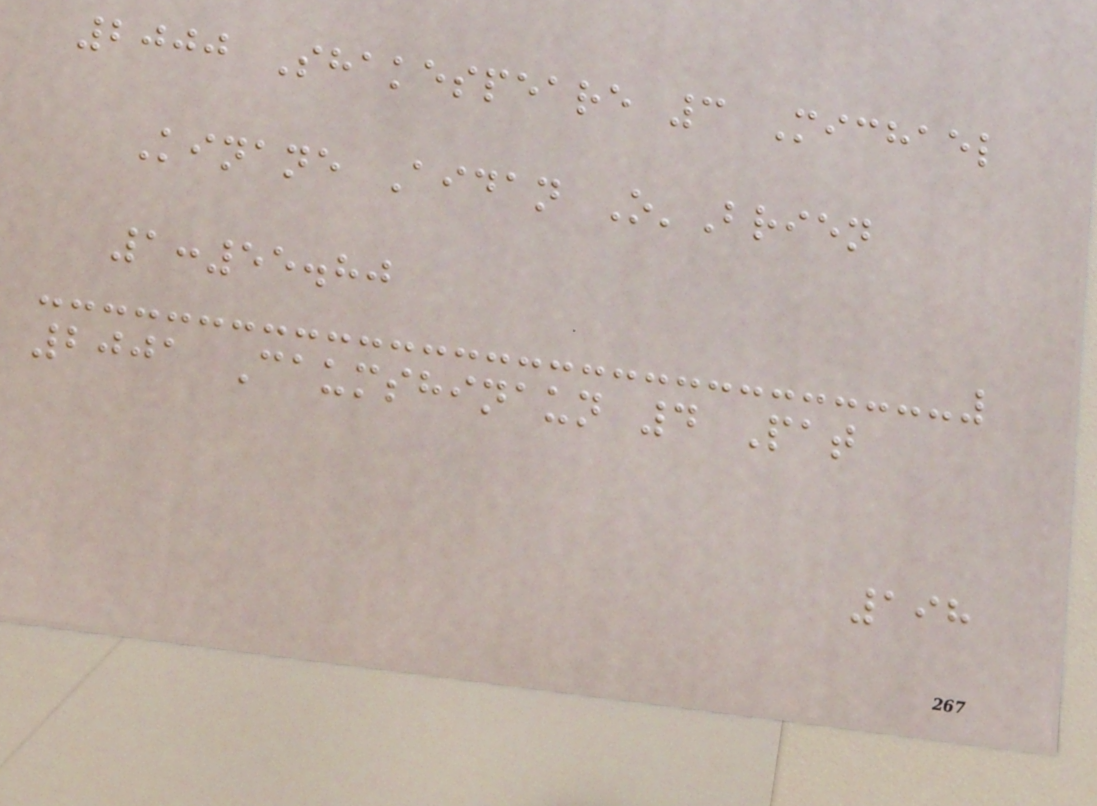2000 Shakespeare 3 Michael
Kinane Aidan O'Brien
1:55.80
2001 Caumshinaun 4 Pat
198
